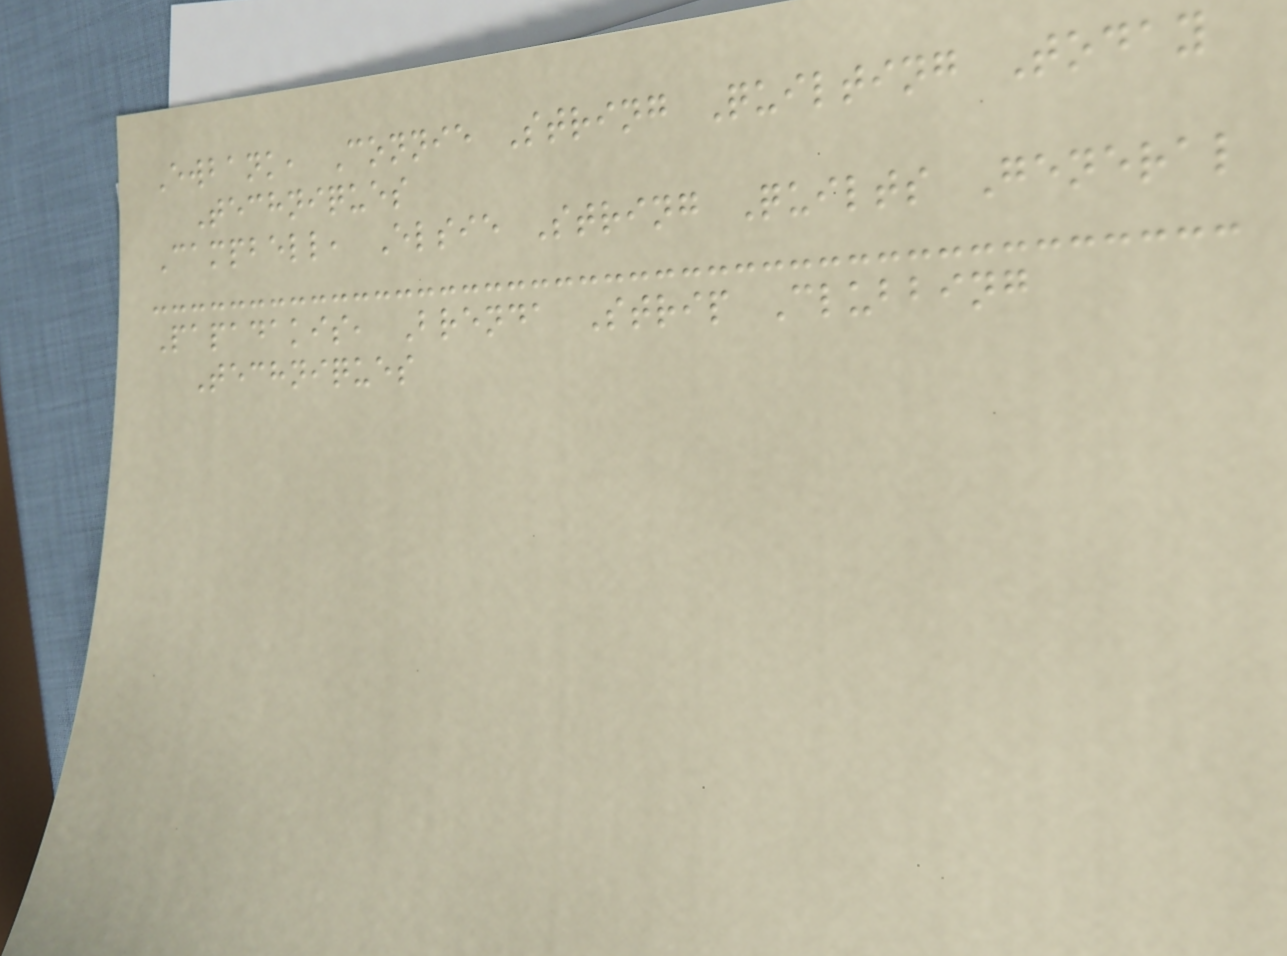Ewbank, Connie String Quilting Today
Techniques
Campbell, Elsie String Quilts General
Papadakis, Brenda Strip Clubbing
Techniques
